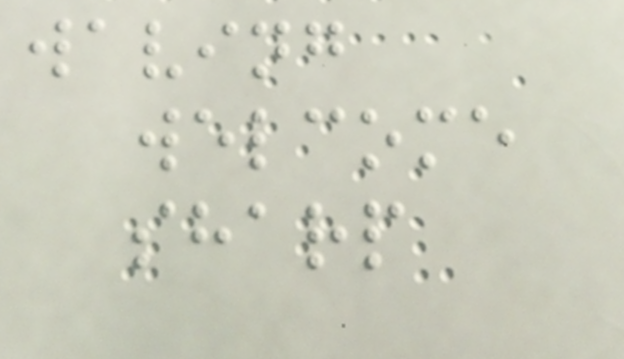waving
welcome
sharp
